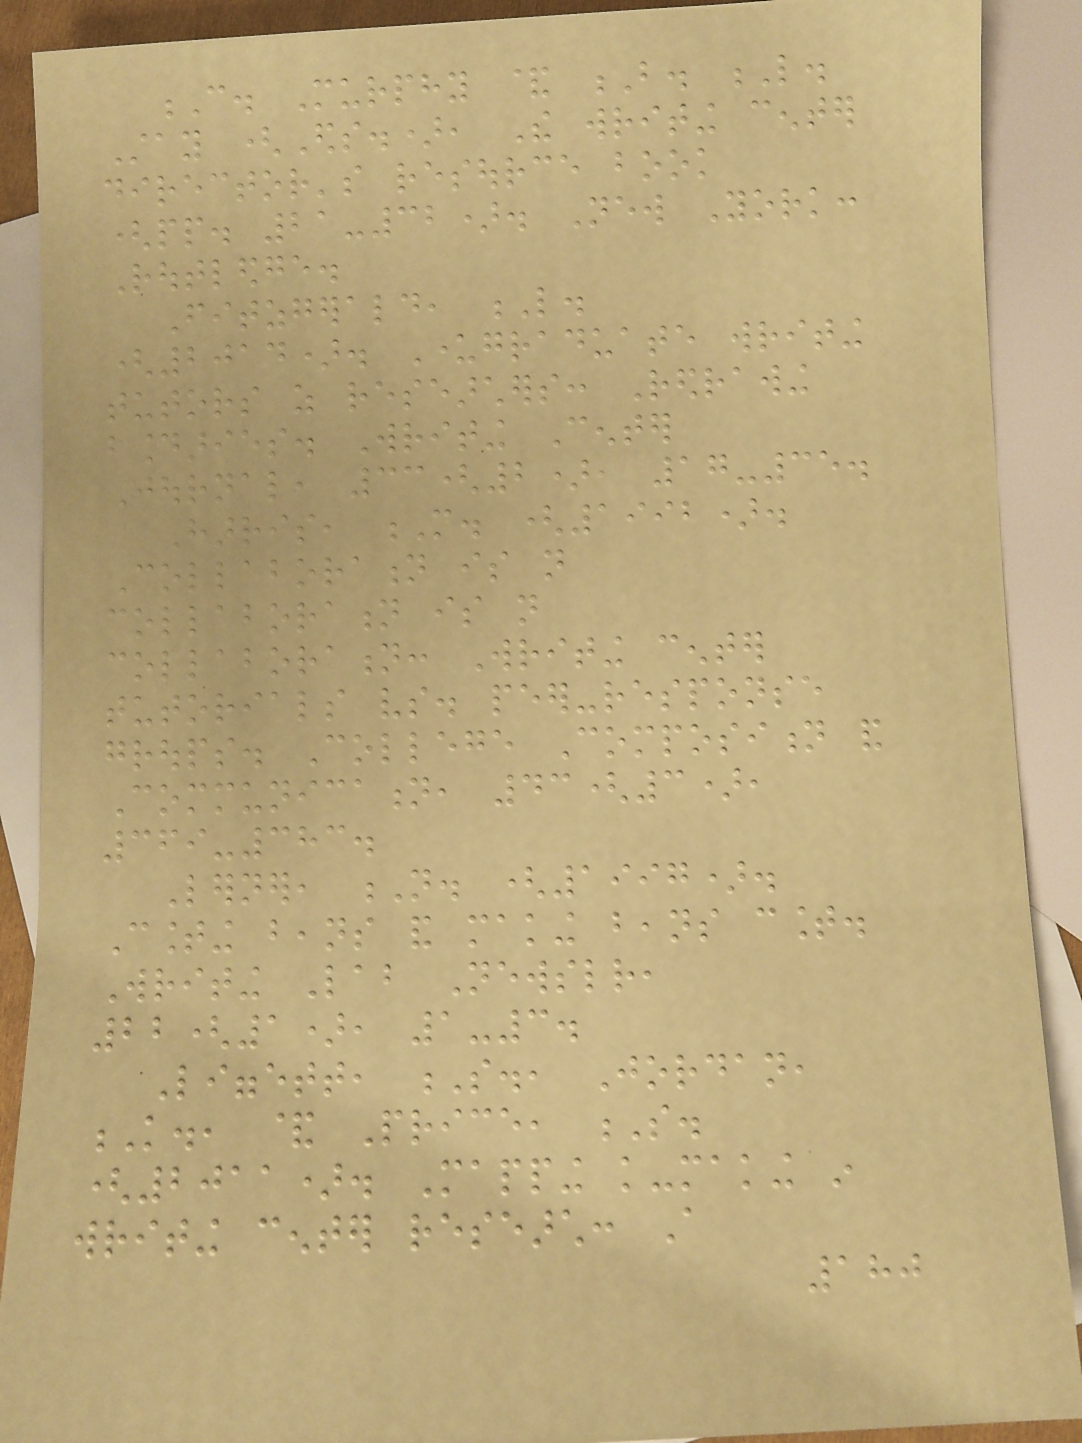C. Murphy & B. L.
Stay (Eds.), The writing center
director's resource book
(pp. 21-32). New York:
Routledge.
Fitzgerald, L.
(2014). Undergraduate writing
tutors as researchers: Redrawing
boundaries. Writing Center
Journal, 33(2), 17-35.
Harris, M. (1992).
Collaboration is not
collaboration is not
collaboration: Writing center
tutorials vs. peer-response
groups. College Composition and
Communication, 43(3),
369-383.
Lerner, N. (1997).
Counting beans and making beans count.
Writing Lab Newsletter,
22(1), 1-3.
Liggett, S., Jordan,
K., & Price, S.
(2011). Mapping knowledge-making in
writing center research: A
180
